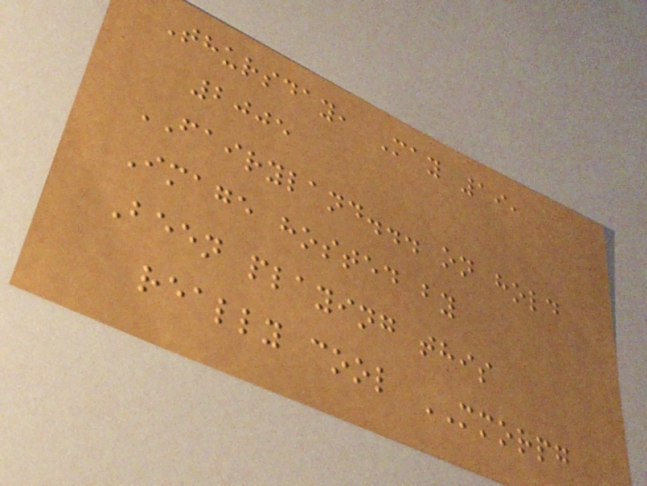Thursday, May 19,
2005
FAIRYLAND... on hold
Image hosted by
Been playing this
really cool MMORPG
